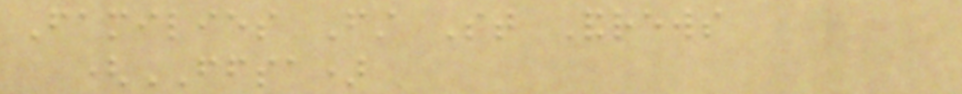Families First St Andrews
(FFSA)
